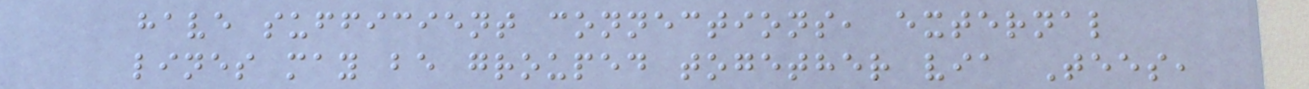have sufficient connections, external
lines may be grouped together via Tees,
